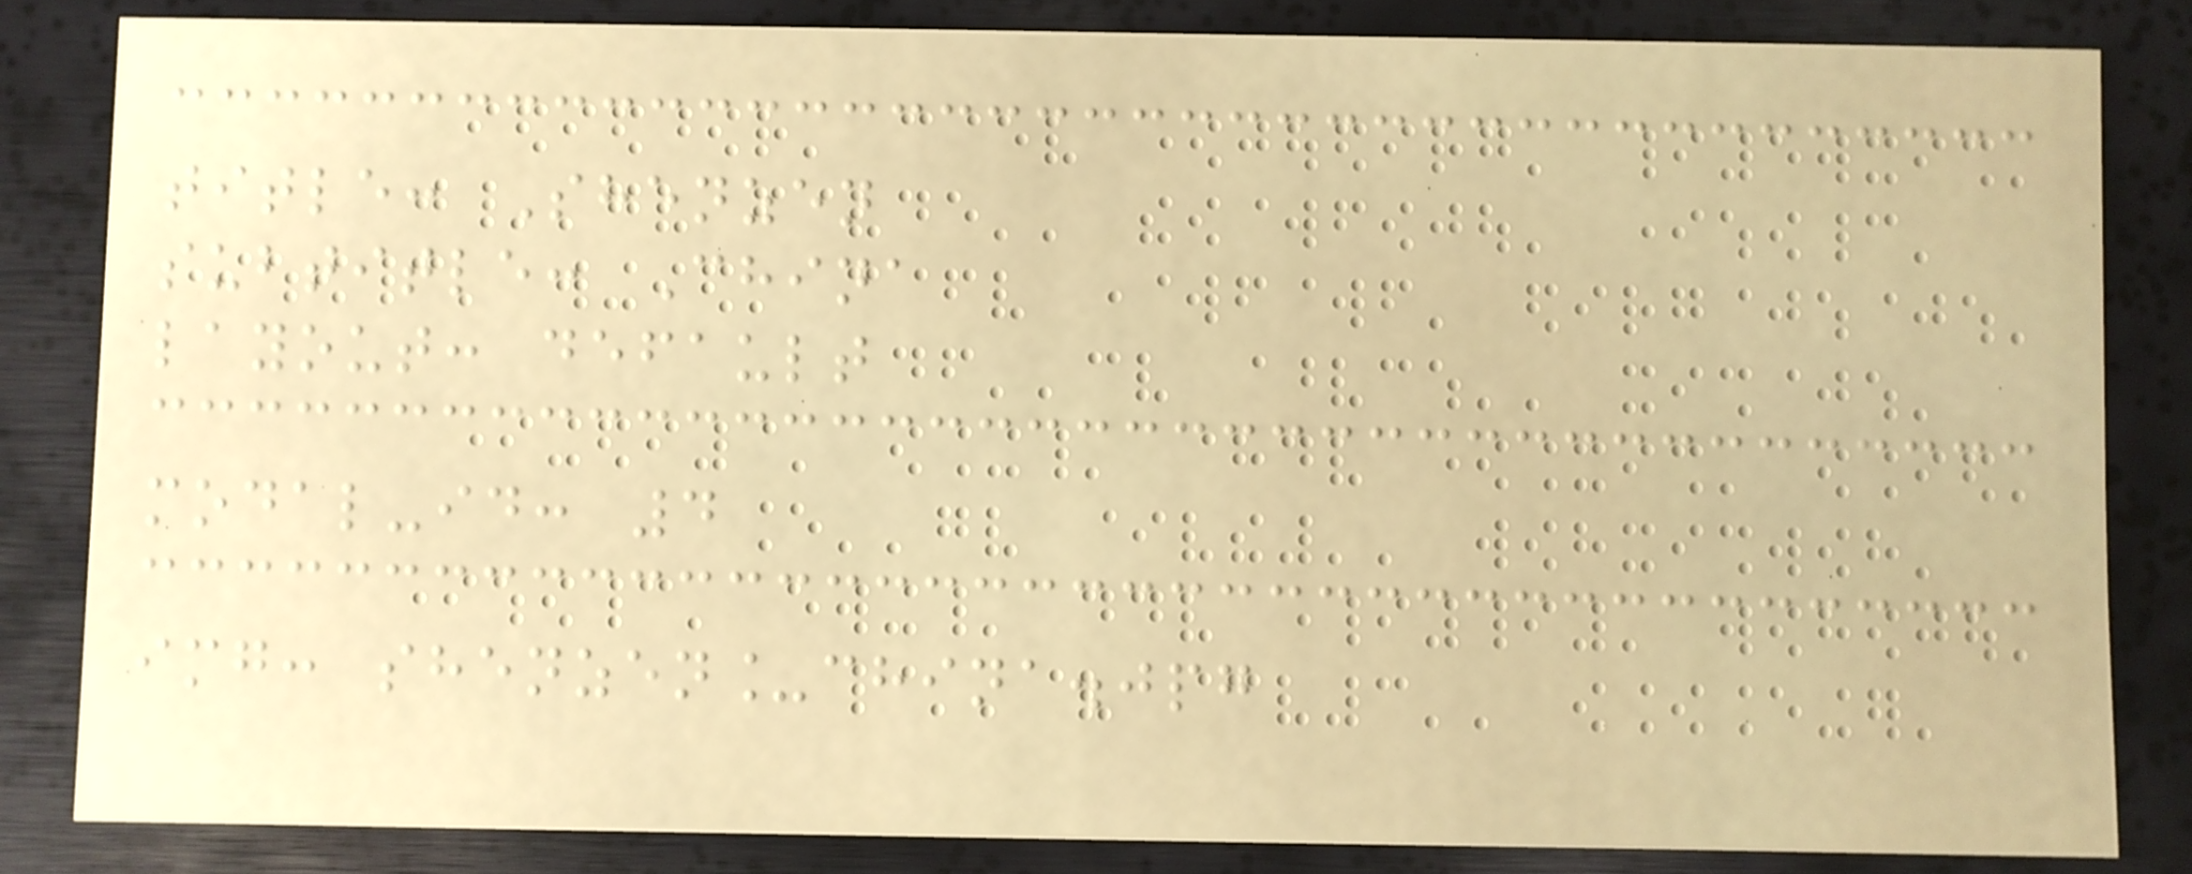title: Shenzen
subtitle: China
layout: default
modal-id: 4
img: shenzen_china.jpg
